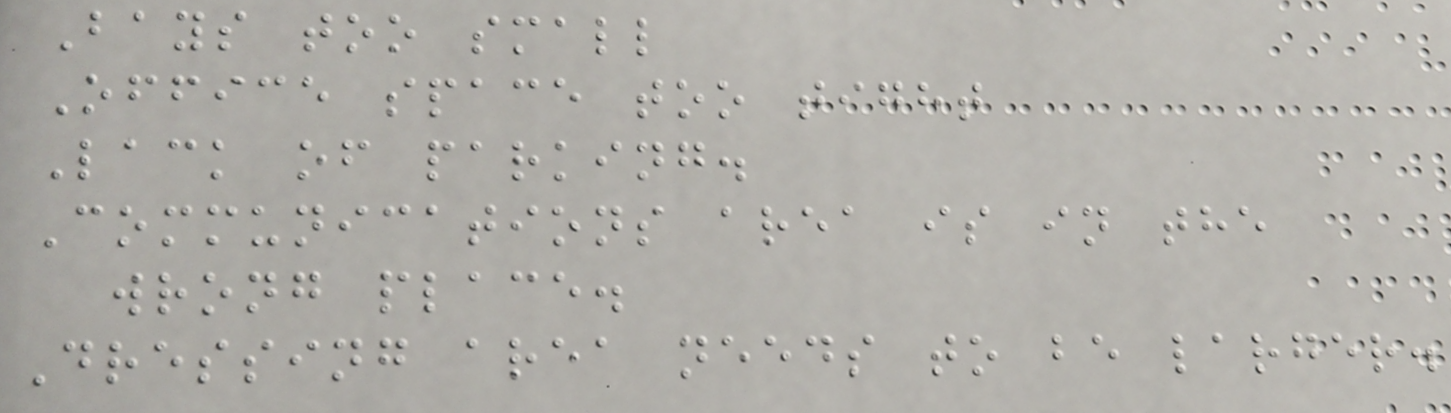Bays too small
Office space too tight
Lack of parking.
Communications area is in the
wrong place.
Dressing area needs to be larger.
